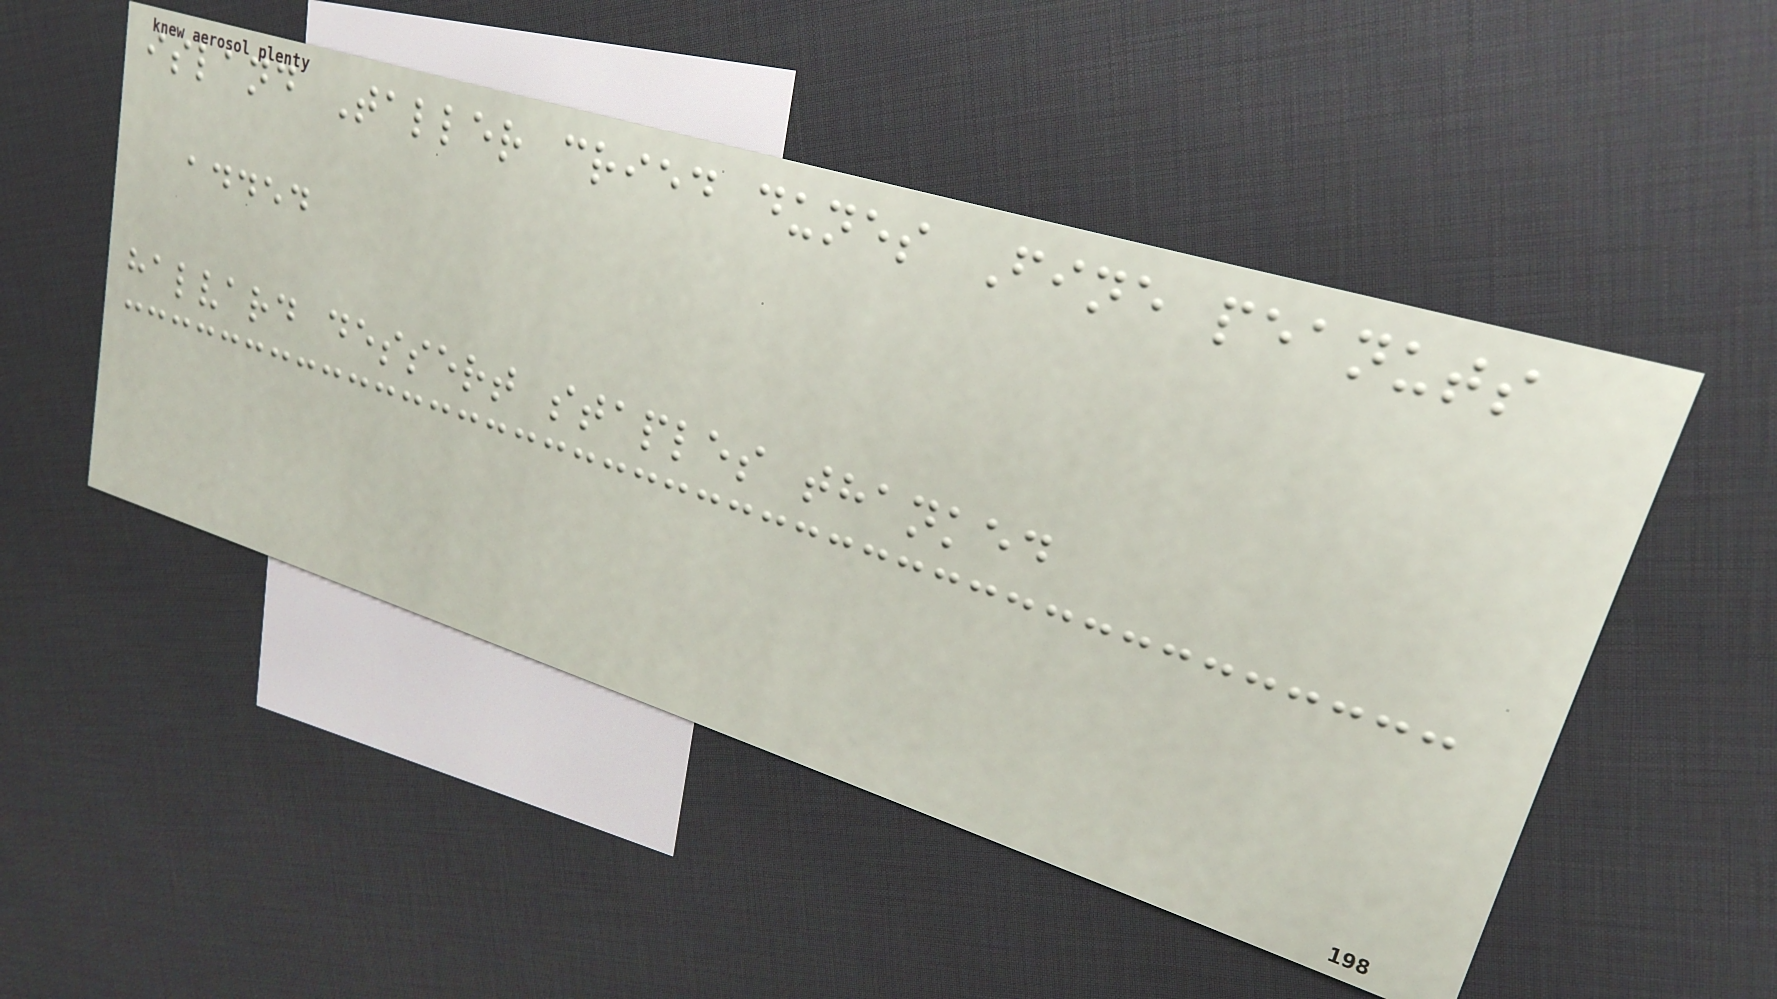island Taller cried dunes Fine peanuts
added
halvard dessert staples thanked
